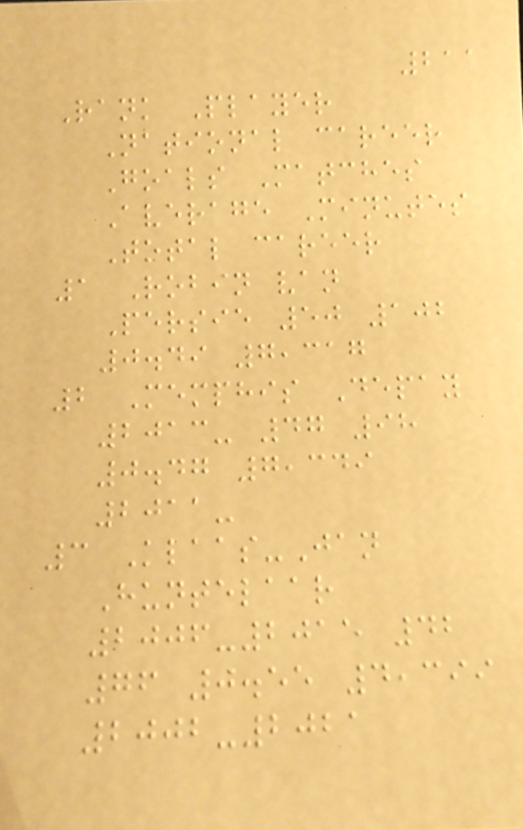211
Rank Player
National career
Goals Matches
Average Minutes
Total career
1 Robin van
Persie 50 102
0.49 7,317
2 Memphis Depay
2013- 47 98
0.47 7,349
2011-
3 Klaas-Jan
Huntelaar
2006-2015 42
76 0.55 4,399
2002-2021
